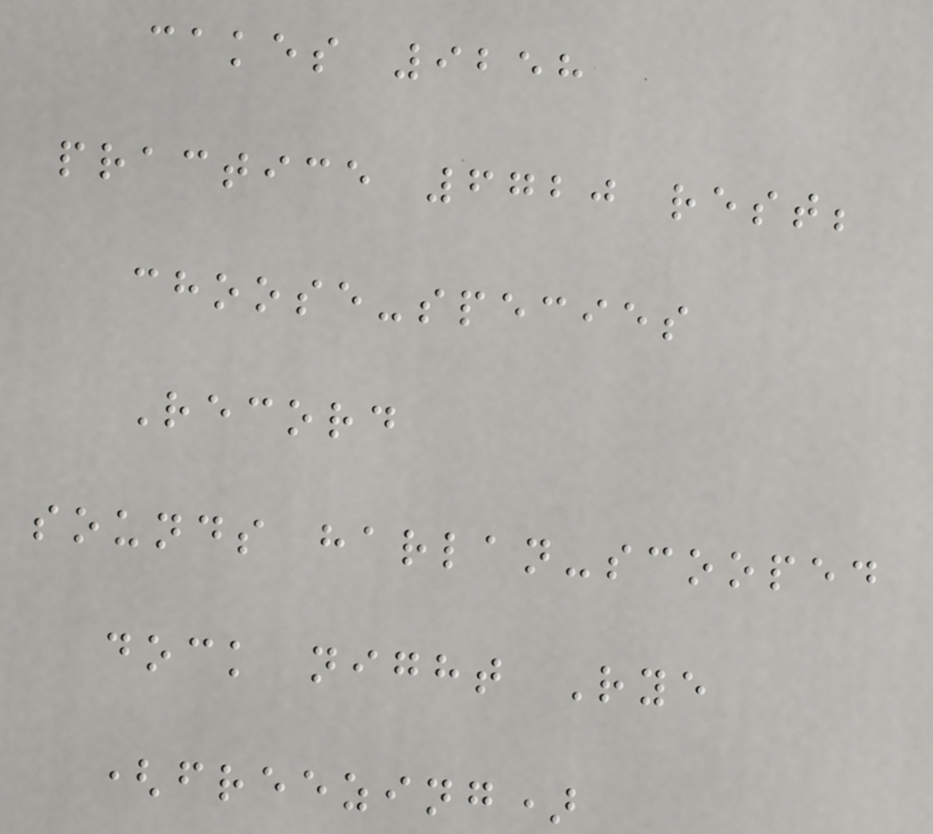cakes 9258
practice 6720 rest;
choose-species
Record
sounds harlan-scooped
dock night Rye
(freezing)
